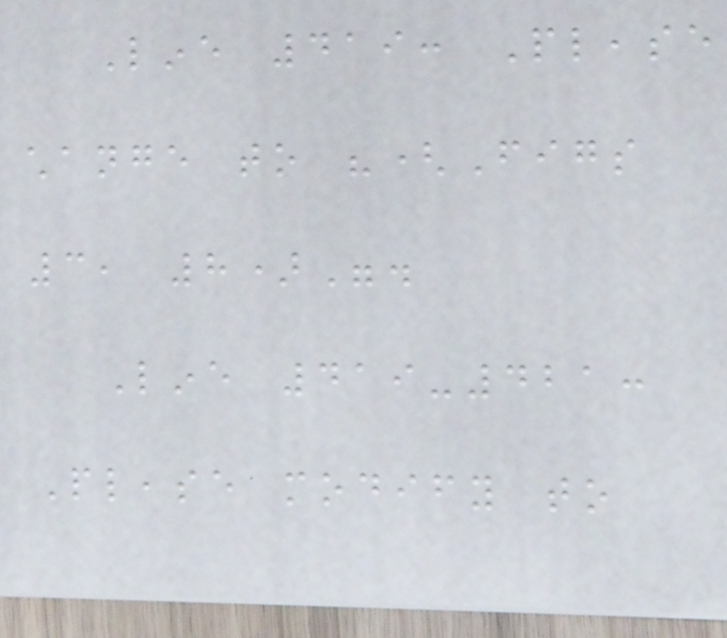Line 419: Please
change to "(Figs
3, 8)".
Line 419-421:
Please modify to
